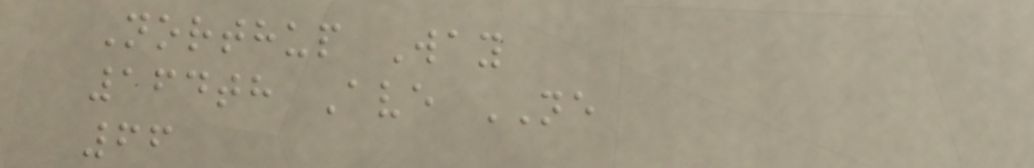Northup Way
164th Ave NE
66
